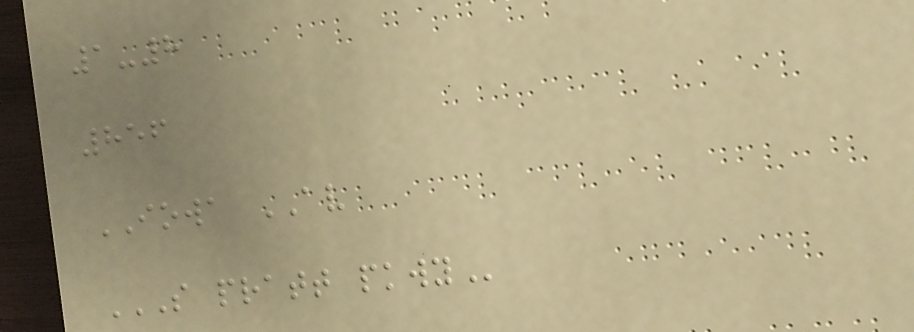1-8
856
IOWA AV
S PRATT PKWY
